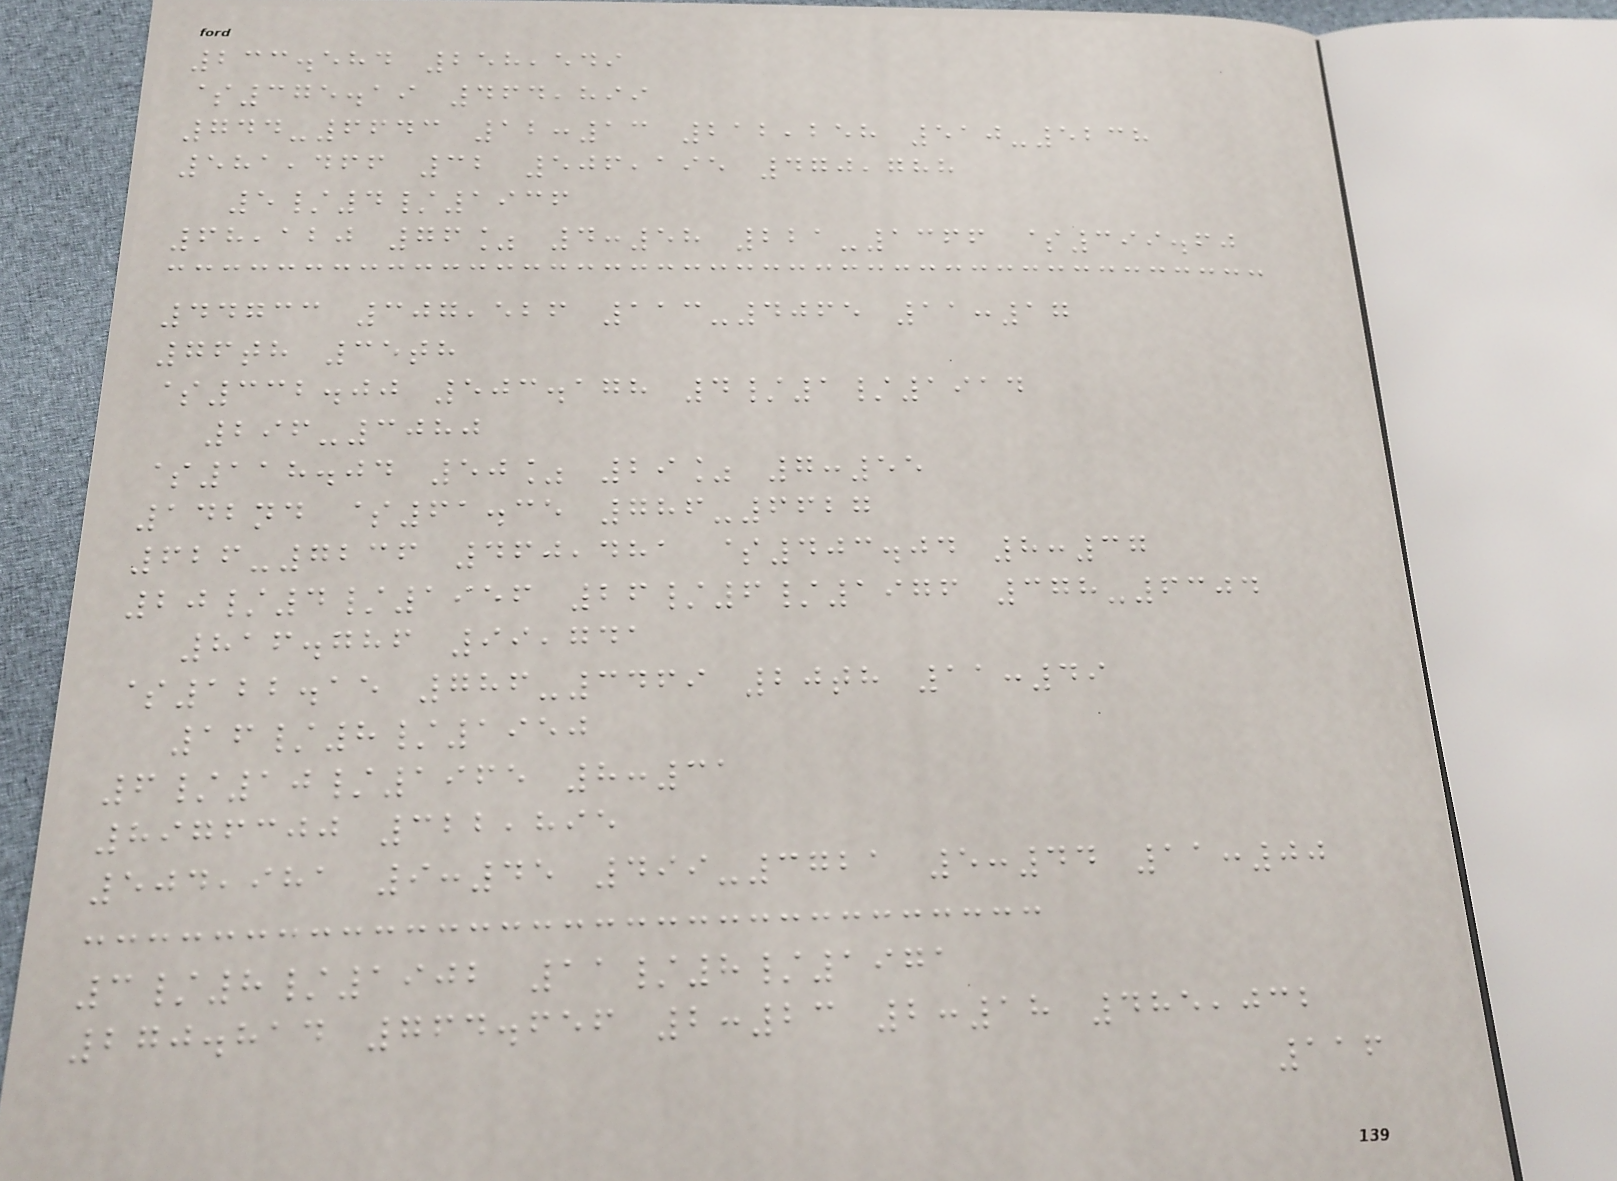233.584 258,549
$375.19 464,899
744-6643 12:13 212,258 510-5238
581,466 32 506,195 470,788
5/4/1936
68,120 76% 4:58 221-1366 $399.60
44733 307,526 113-4065 11:17
76th 35th
$332.00 503.178 4/1/1914
296-3080
$118.04 50% 29% 7:55
142nd $61.35 786-6627
626-7236 460,481 $403.04 8:37
20/4/1956 26/6/1976 378-6304
816.786 99,741
$122.15 786-3469 20th 11:49
16/8/1950
6/10/1965 8:31
8976300 322,895
504,981 9:45 499-3721 5:44 11:00
3/8/1902 11/8/1971
270.814 764.656 2:23 2:18 485,032
116
